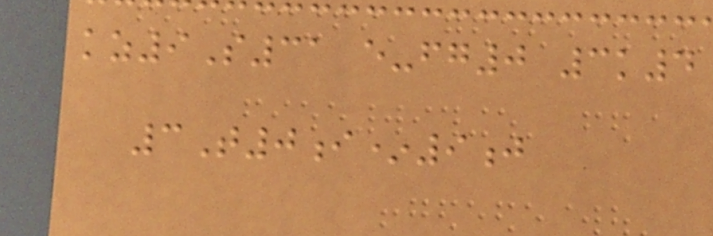kz9S31 e-fg0 3k4
3T0i*9j
